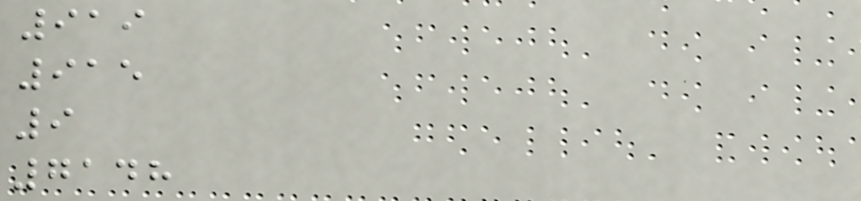919
915
9
7148
